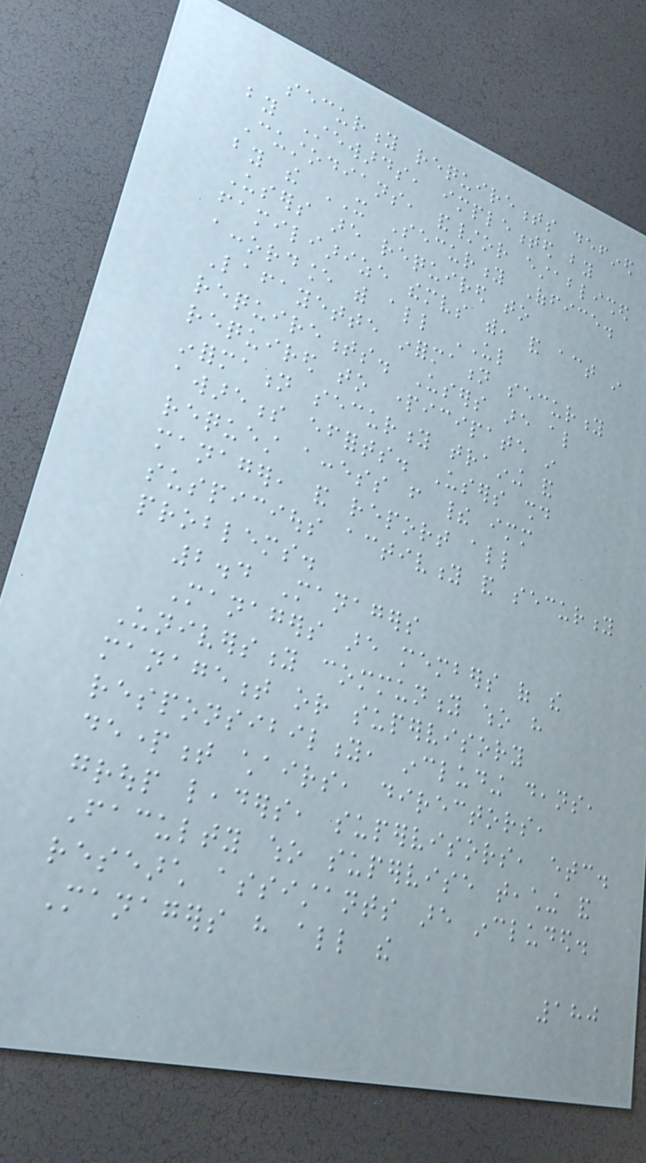security requirements defined
by Stewards, implemented by
Custodians, and/or established
by the IT Security Office.
Users are required to
familiarize themselves with, and act in
accordance with all UL
Lafayette information security
requirements. Users are also
required to participate in
information security training and
awareness efforts. Users should
request access from their immediate
manager, and report all
suspicious activity and security
problems.
2.4 Managers
Managers are members of the
University community who have
management or supervisory
responsibility, including deans,
department chairs, directors,
group leaders, supervisors, etc.
Faculty who supervise teaching and
research assistants are included.
Managers have all the
180
